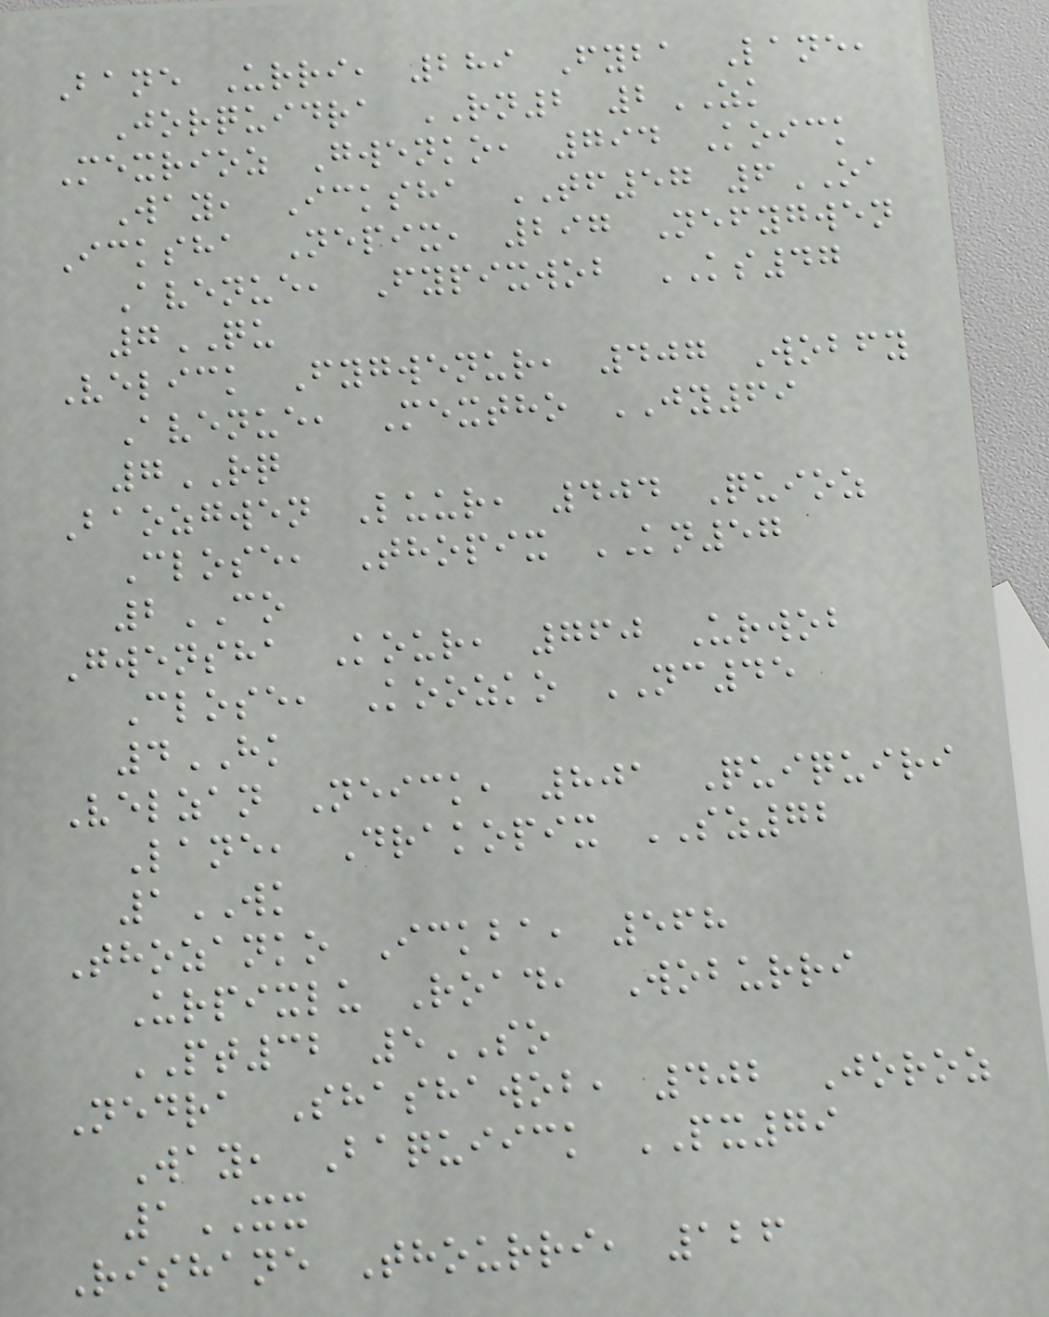Bane Urri, 289 Fyba Lane,
Jorquidra RN2 2ZK
Mexrioz Gwenko, 794 Koick
Way, Icksha TF57 6OA
Icksha Nepix, 297 Nefygwen
Avenue, Fypixwob KS47
7QU
Velick Fygwenur, 407 Wobfy
Avenue, Mextho JY69
7RQ
Baozgwen Luur, 404 Quioz
Close, Thopix KN57
2CO
Gwensha Kour, 760 Urwob
Close, Koozko NC45
4HK
Velzan Neick, 801 Quiquiri
Lane, Drakopix SZ72
1WK
Thozanko Ickba, 568
Urpixlu Road, Woburri
PT32 5SO
Nedra Shashawob, 402 Joroz
Way, Baquiick PX79
1XX
Rishane Thourri, 126
